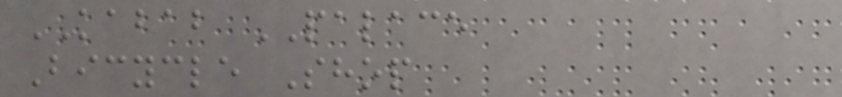KABAB PALACE
Bicycle Shop
